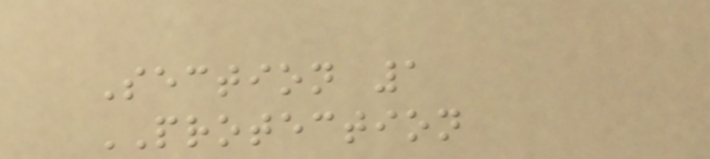Section 1
PROTECTION
